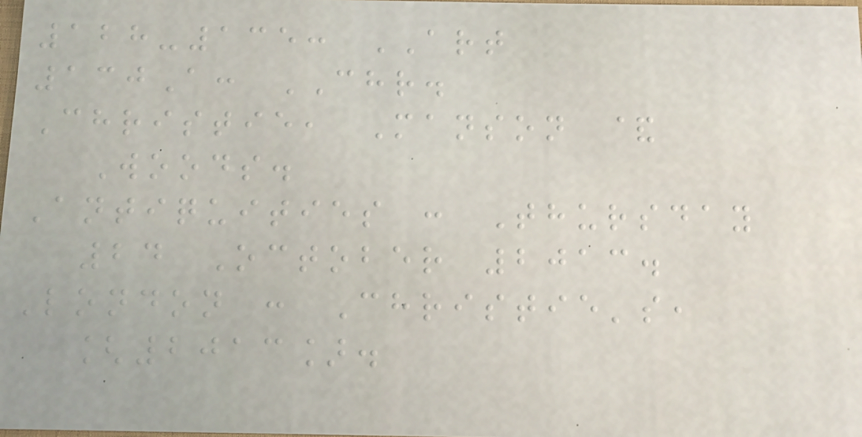128-135: ART
130A: CHR.
Christie, Manson &
Woods.
Antiquities : Thursday
24 October 2013.
London : Christie's,
[2013].
